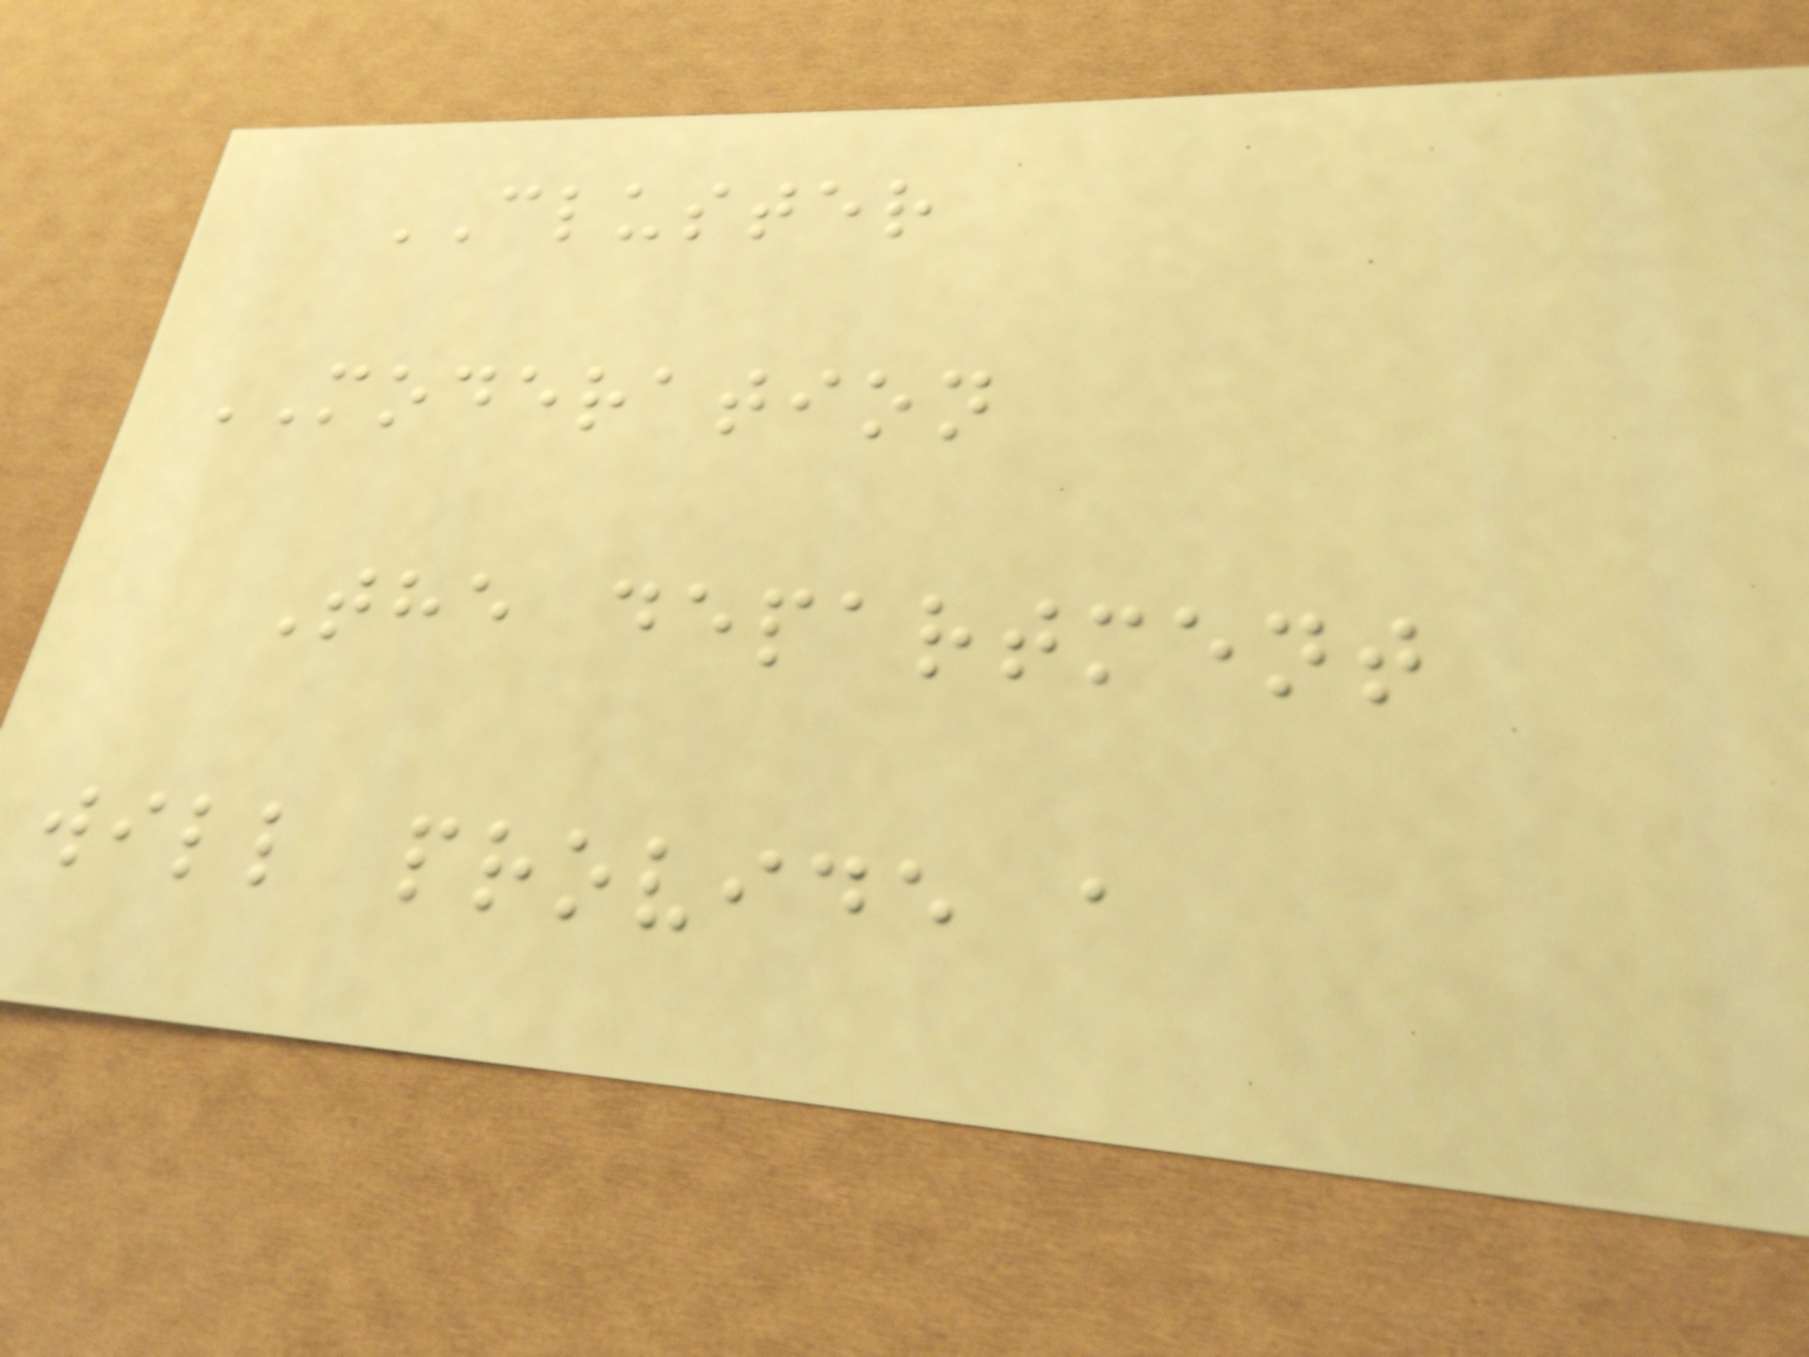CLUSTER
MODERATION
The department
will provide a
